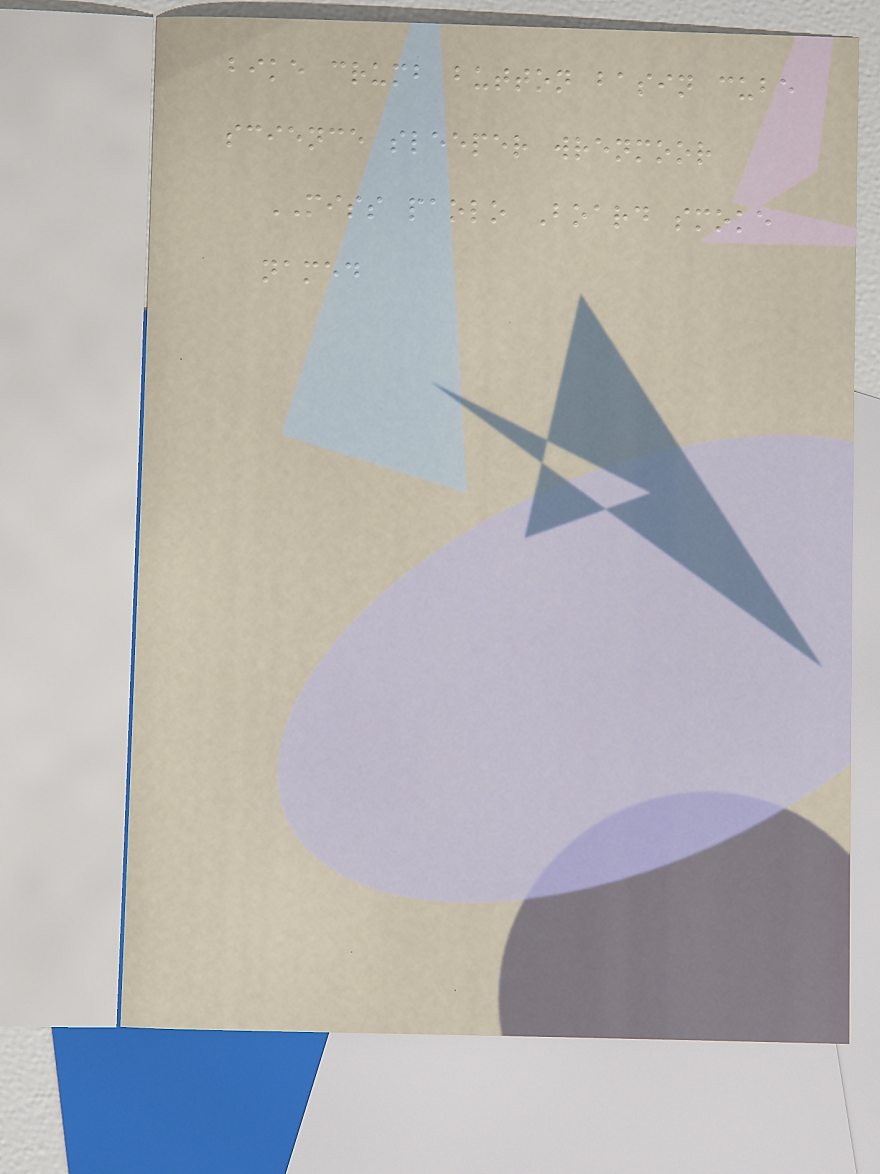bike crumb button basin cube
science sleeper wrenmoor
MISS paolo Board smoke
named
